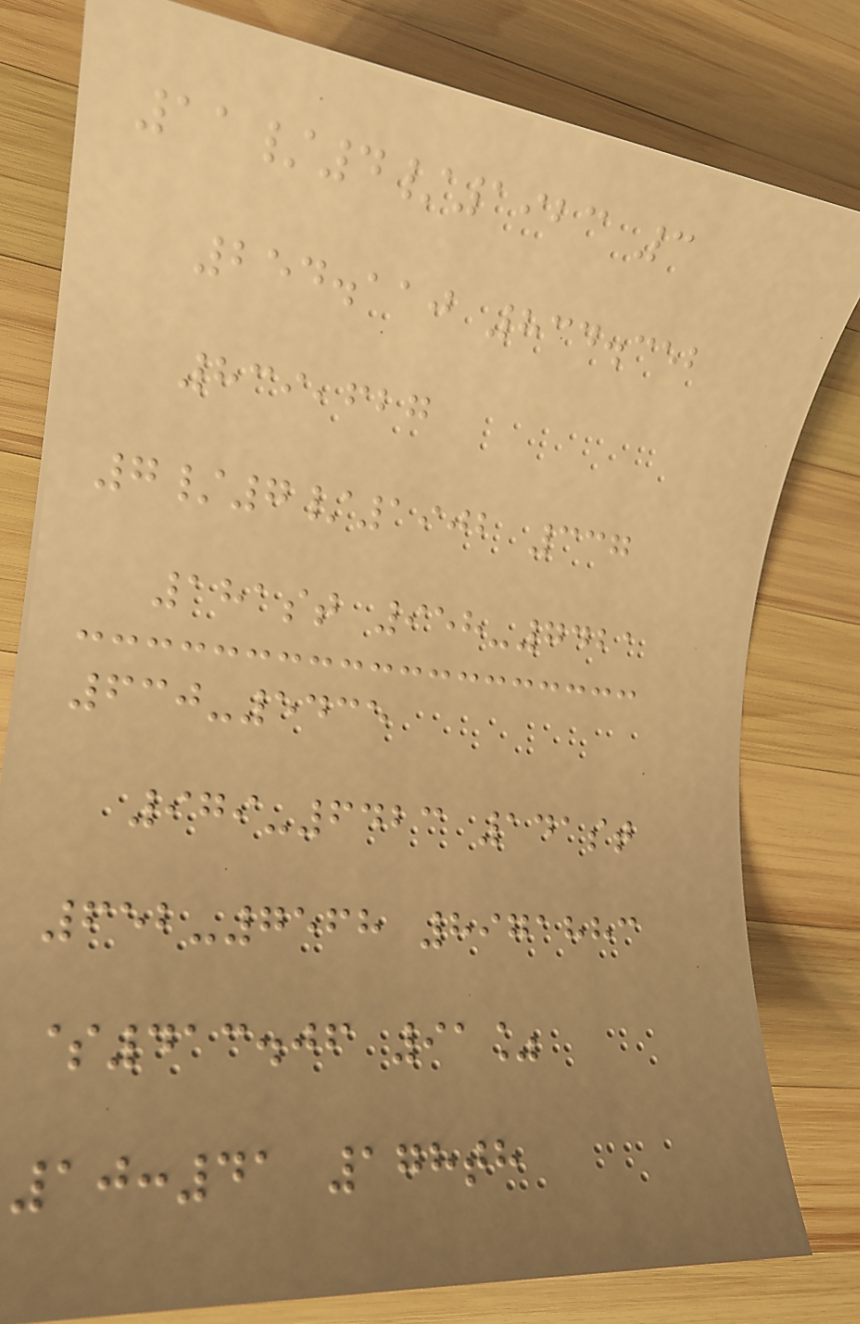11/4/1923 3
254.110 834.352
839,627
7/7/1902 337
181st 958-7421
630-5435
979-6423 141st
652-7568 8971883
$413.06 91%
10:41 178th
